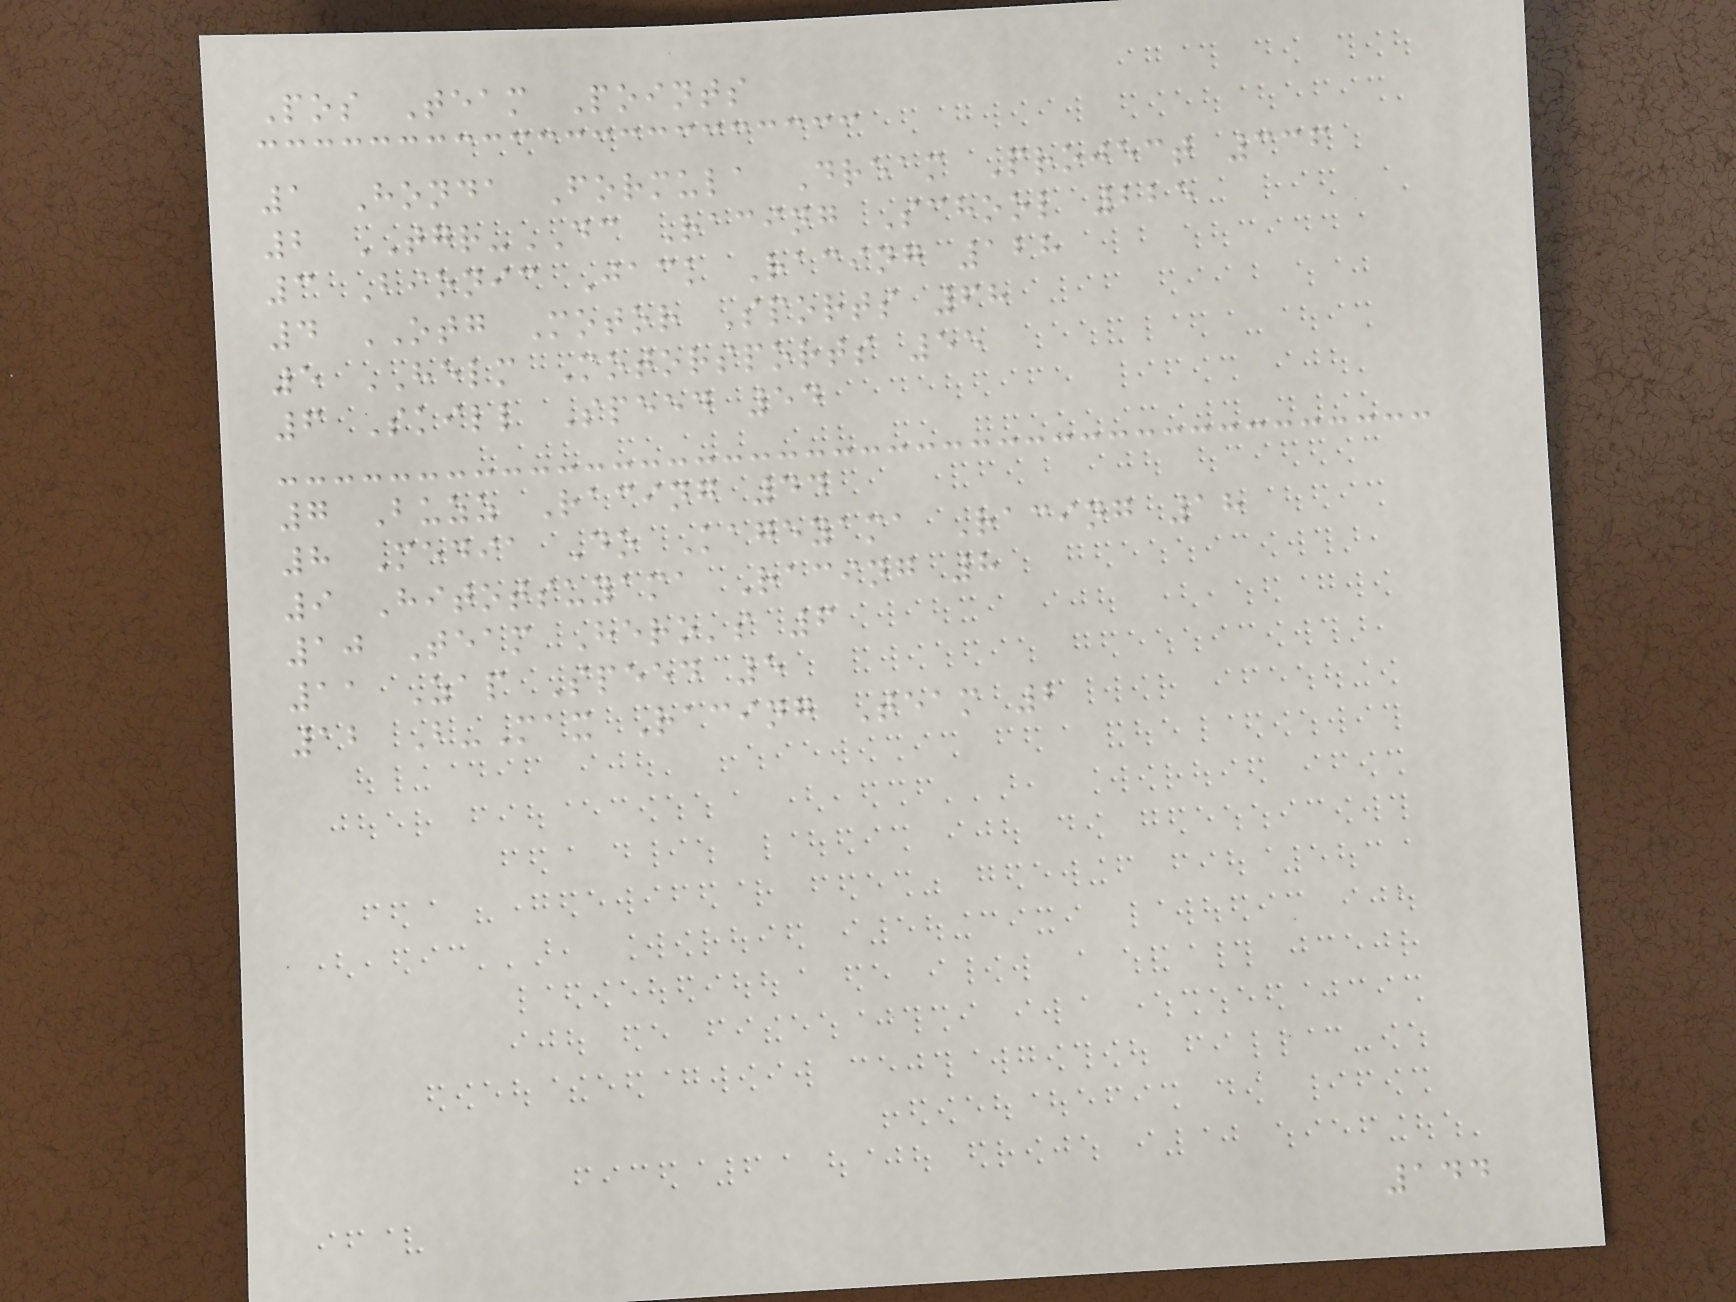Pos Team Points
1 Honda Formula Dream Project 336
2 TGR-DC Racing School 225
3 Bionic Jack Racing 128
4 OTG Motor Sports 68
5 HELM Motorsports 55
6 Skill Speed 54
7 Buzz Racing 44
8 Media Do Kageyama Racing 18
9 Hitotsuyama Racing 8
10 Team Hero's 6
11 Zap Speed 5
12 B-Max Racing Team 2
144
